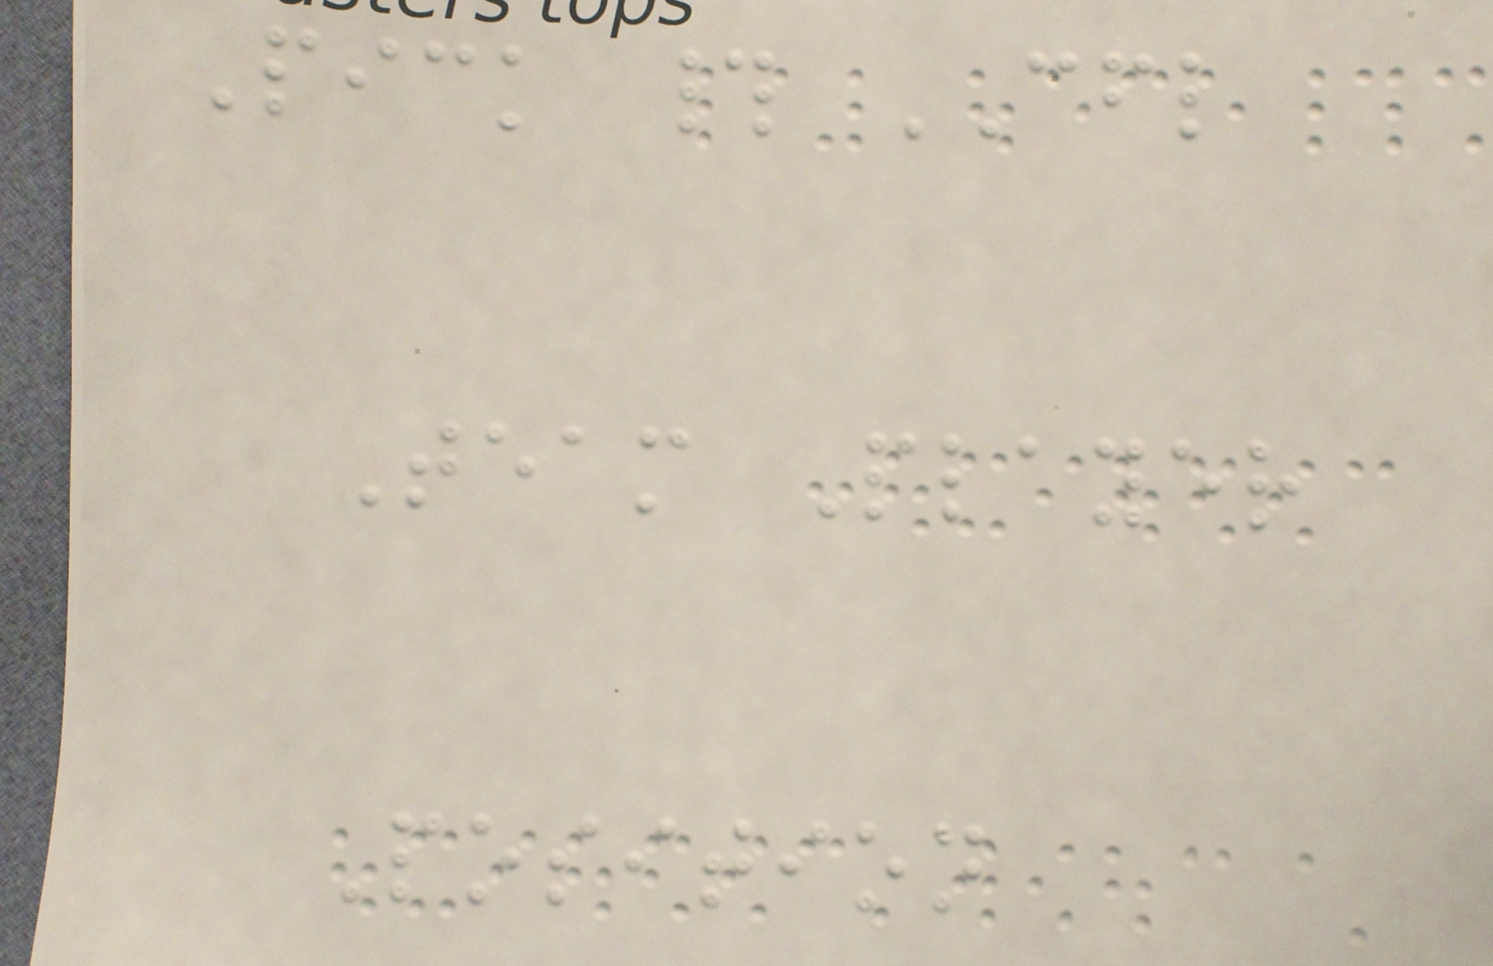Pick # CFL
Team Player
Position
